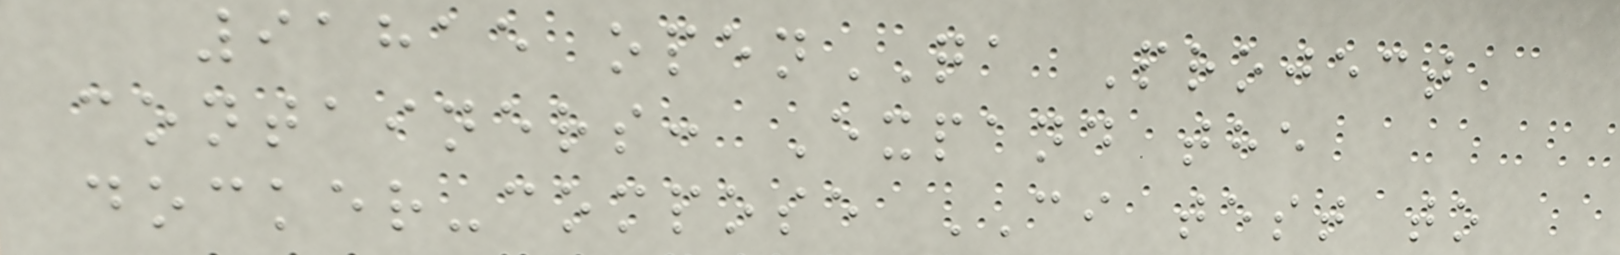91815 openQA Project
containers: Expand the
docker-compose CI test to
